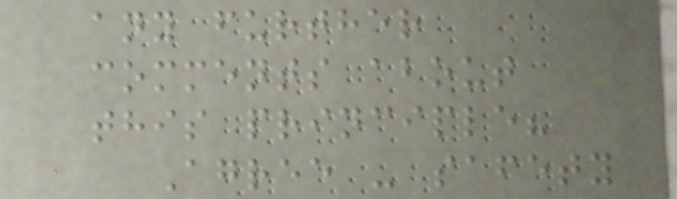any further
comments about
this principle?
Agree - safety
